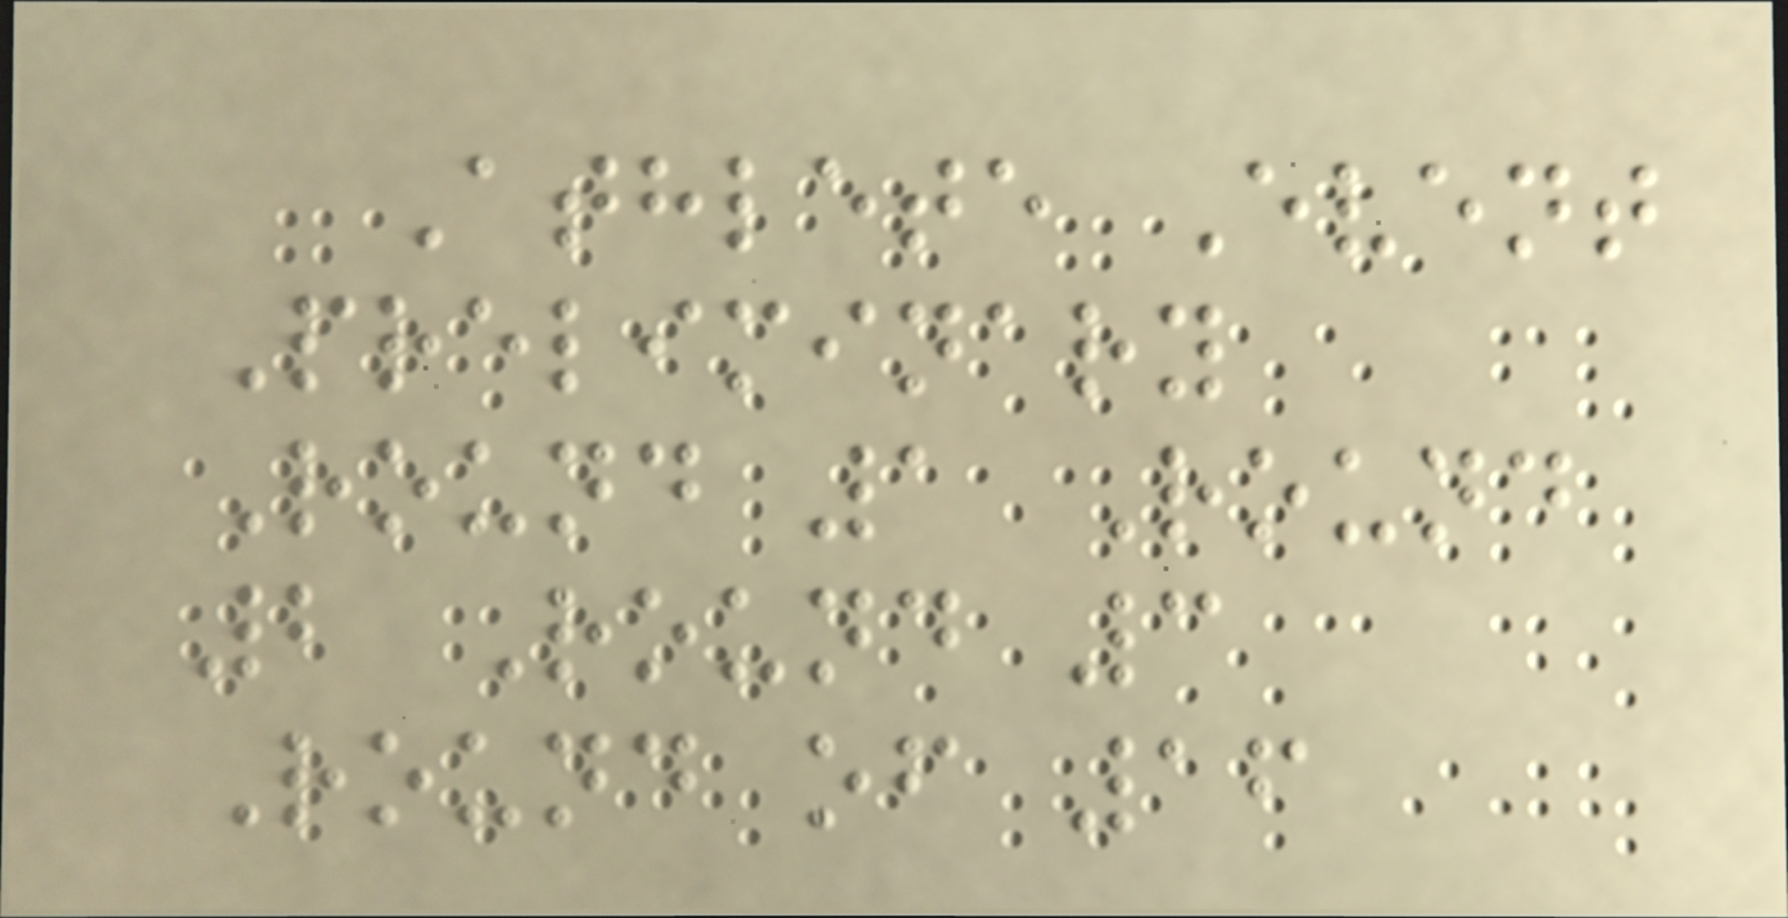Athlete Event
Preliminary
Round 1 Round
2 Round 3
Round of 16
